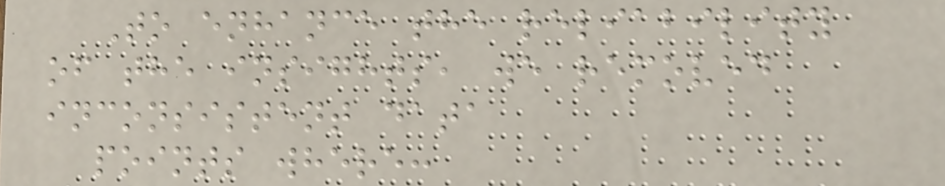To enhance the reliability
of the insights, we removed
inconsistent data
points where:
